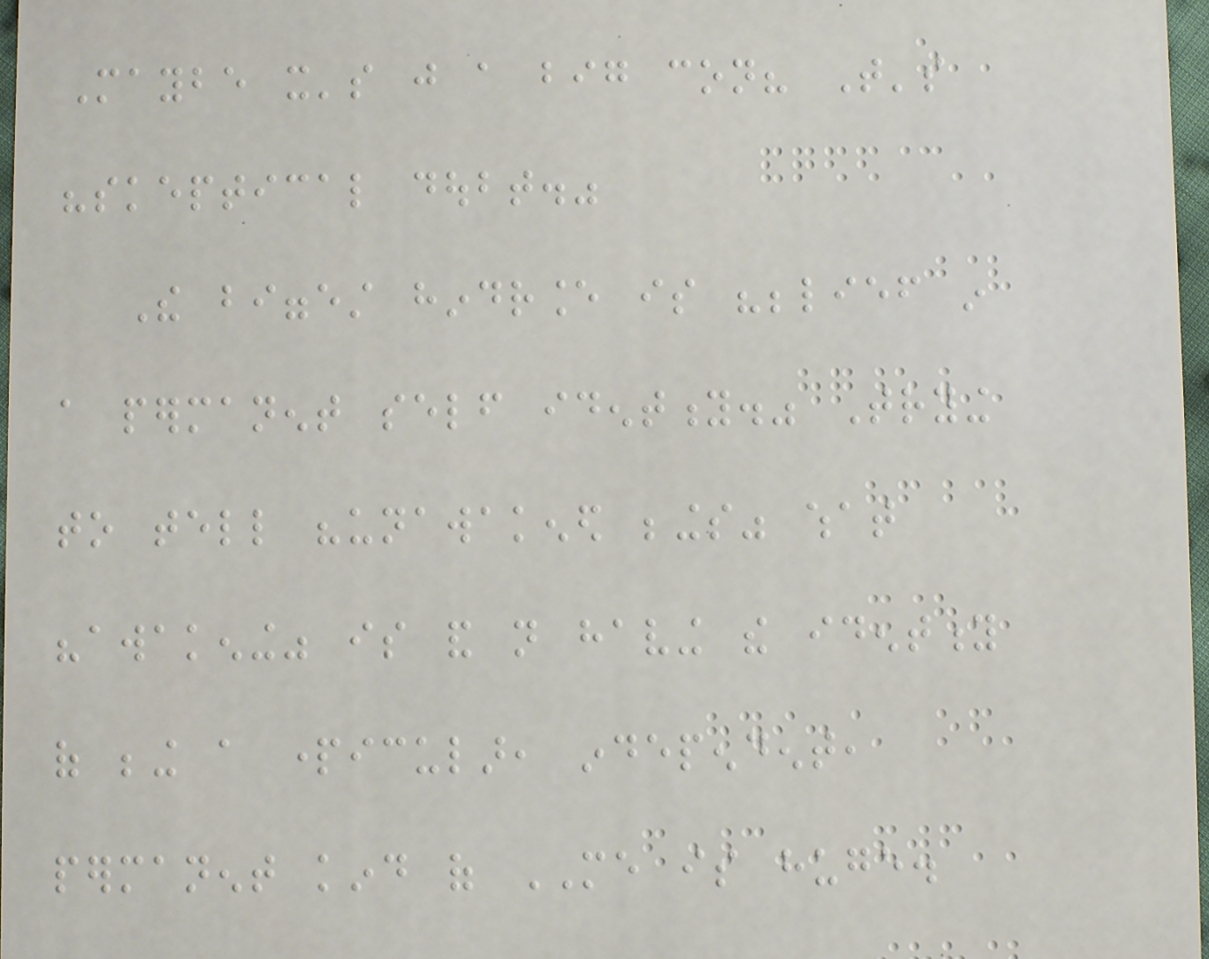Maybe it's just a big con? That's
"skeptical doubt."
The biggest hindrance is "belief in
a permanent self identity." Trying
to tell "unawakened beings" what
"awakening" is and not having the identity
of being a particular, independent,
permanent kind of ME is huge.
